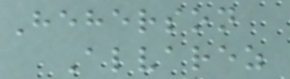Heherson
Alvarez
